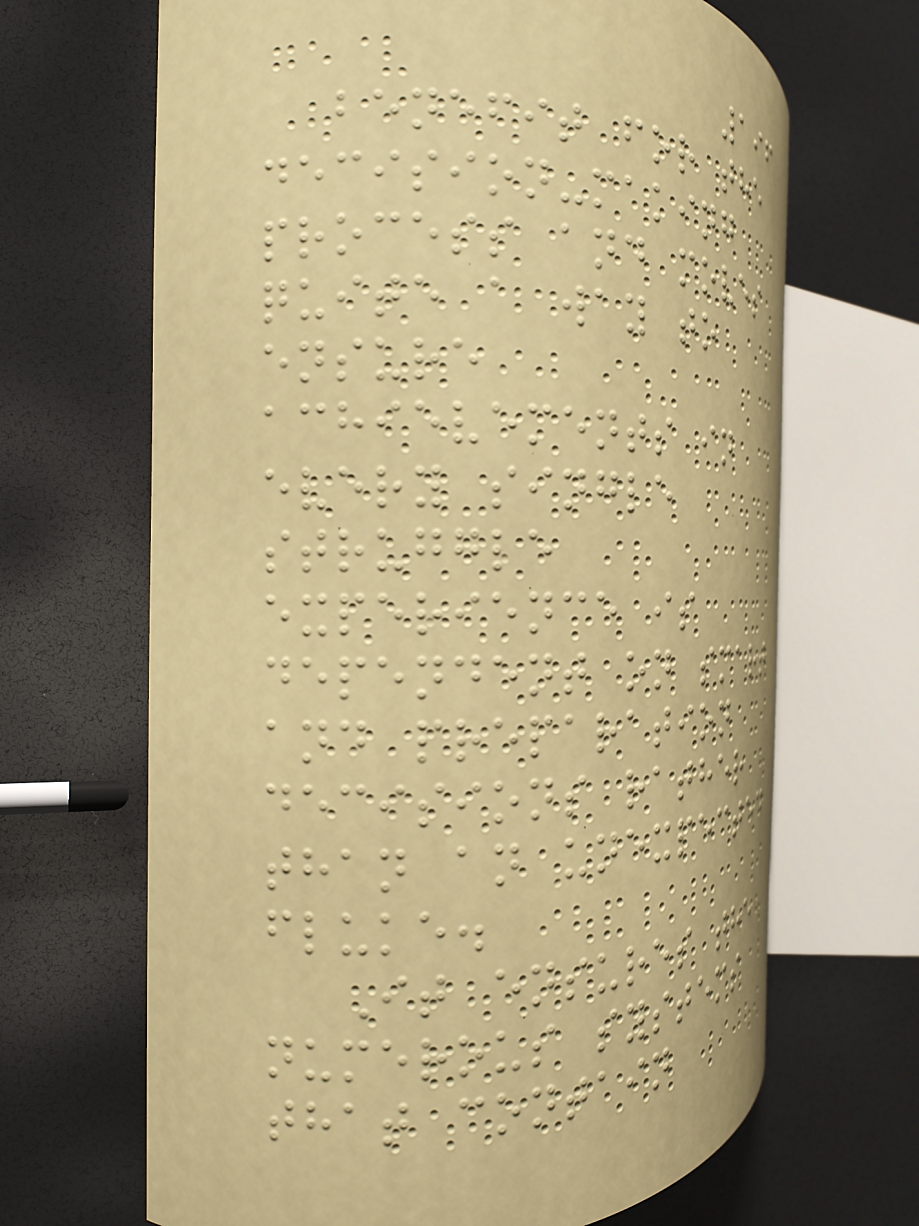196
benefit for the
decision-making
process and moves
quite a way to
ensure
achievements in
every single
struggle
experience is
dependent on smart
and preparation
decisions rather
than an unexpected
fluke.
It ensures the
numerous systems
that contain
